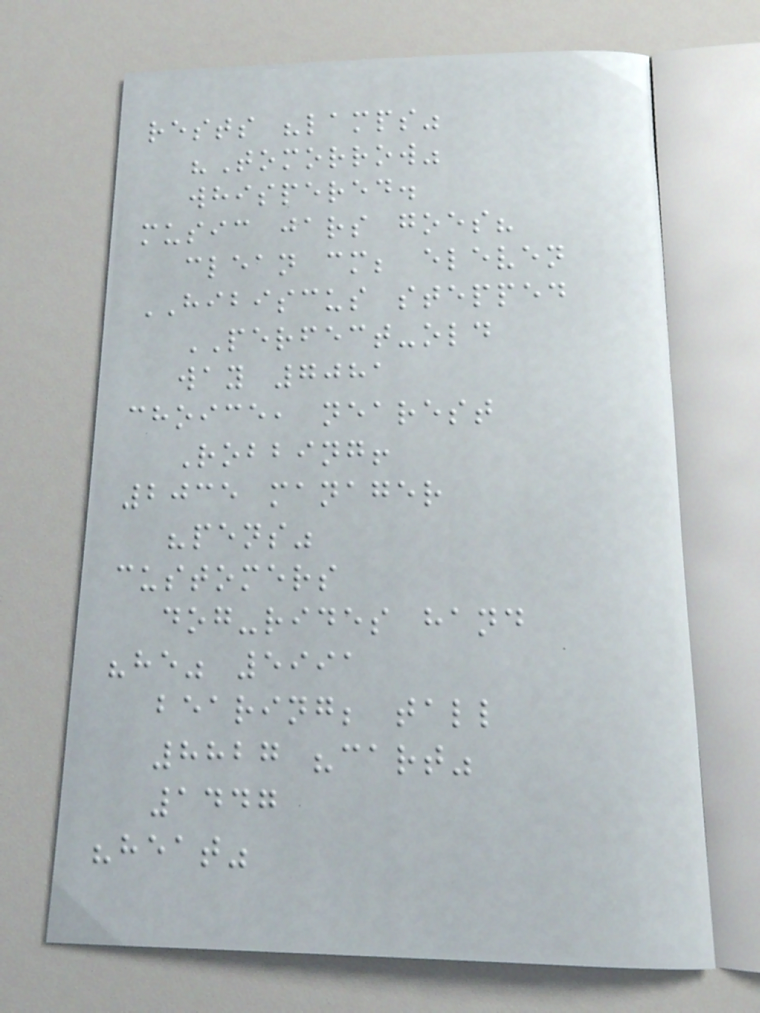rests "lamps"
"Tomorrow"
whispered.
music jars goes?
clean cm; eleven
HIBISCUS stepped
PERFECT-old
way 7081
choice, nearest
Robbing!
2035 manager
"pens"
customers
dog-rides hand
"he" 5991
bearing; tall
8827 "cart"
1447
"heat"
